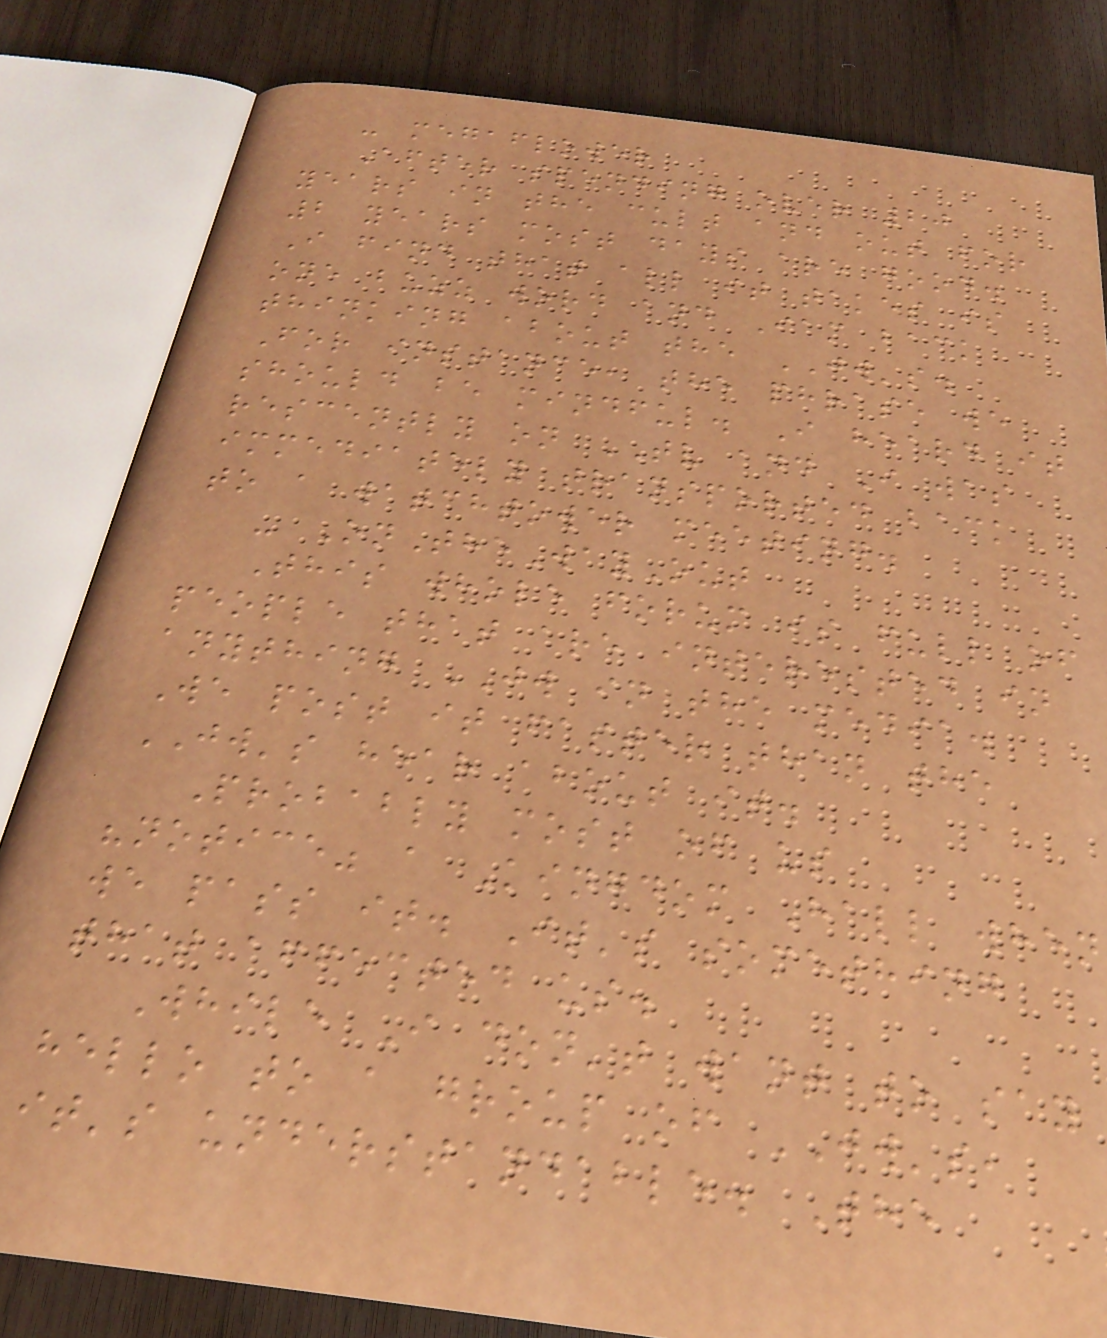- megaflower
After spending over 20
years in the cult and out for
2 years most days are good.
I find that all it takes is
one buzz word and Iam back
thinking about the JW's.
For instance, the phrase we
should be mindful. I heard it
rescently on TV and I was
immediately transported back
to a watchtower meeting.
- OnTheWayOut
This whole forum is full of
people that are interested in
anything JW in the media.
We post it faster than the
JW's hear about it.
Probably most of us
"notice" a Kingdom Hall when
we pass it. It's something
that affected us.
While I don't want to say
hello to a group of JW's,
it's understandable. The
